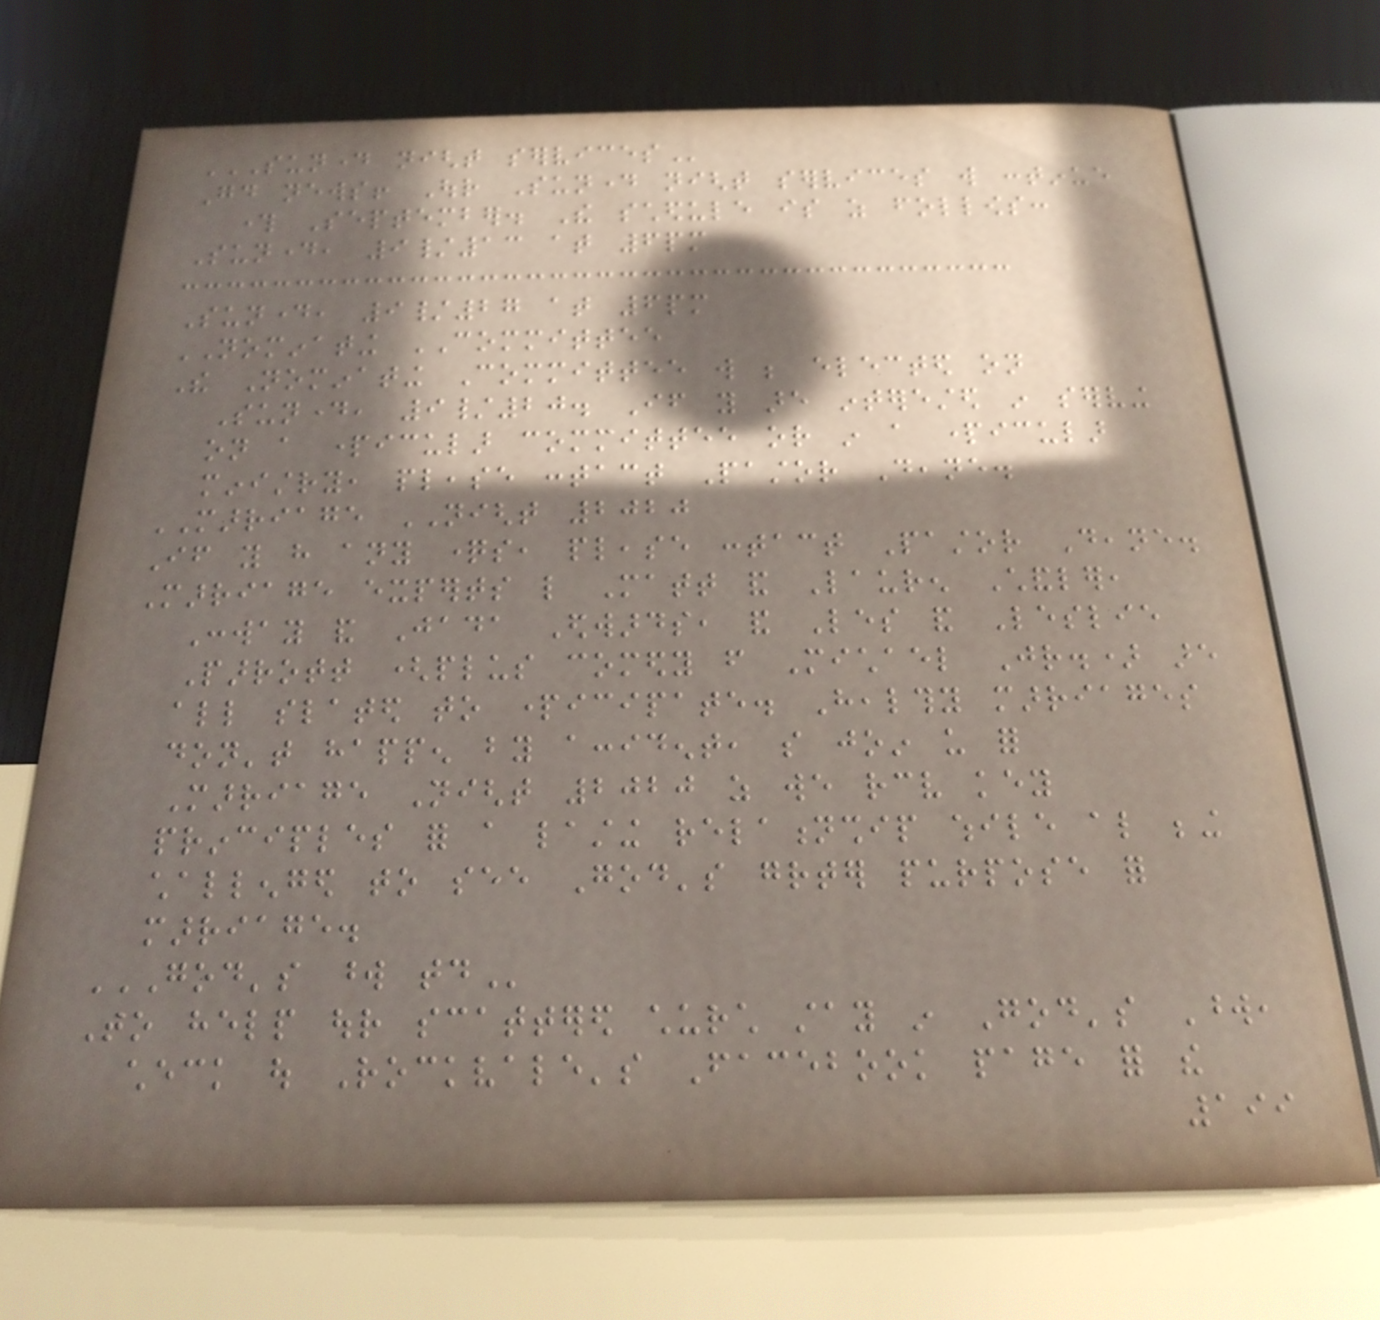SUNDAY NIGHT SERVICES
Good news! Our Sunday night services will continue
through September. The schedule is as follows:
Sunday, 9/13 at 6pm
Sunday, 9/27 at 6pm
NOMINATING COMMITTEE
The Nominating Committee will be elected on
Sunday, 9/20. If you are interested in serving
on a particular committee or in a particular
ministry, please contact Pastor Deane.
MARRIAGE NIGHT 2020
If you have any questions, please contact Pastor Deane.
Marriage experts like Matt and Lauren Chandler,
Conway and Jada Edwards, and Les and Leslie
Parrott (plus comedy from Michael Jr.) are
all slated to participate. Healthy marriages
don't happen by accident, so join us for
Marriage Night 2020 as we receive key
principles for a lasting relationship while also being
challenged to see God's greater purpose for
marriage.
GOD'S WORD TODAY
To help our scattered church stay in God's Word,
check out Rockvale's Facebook page for the
199
